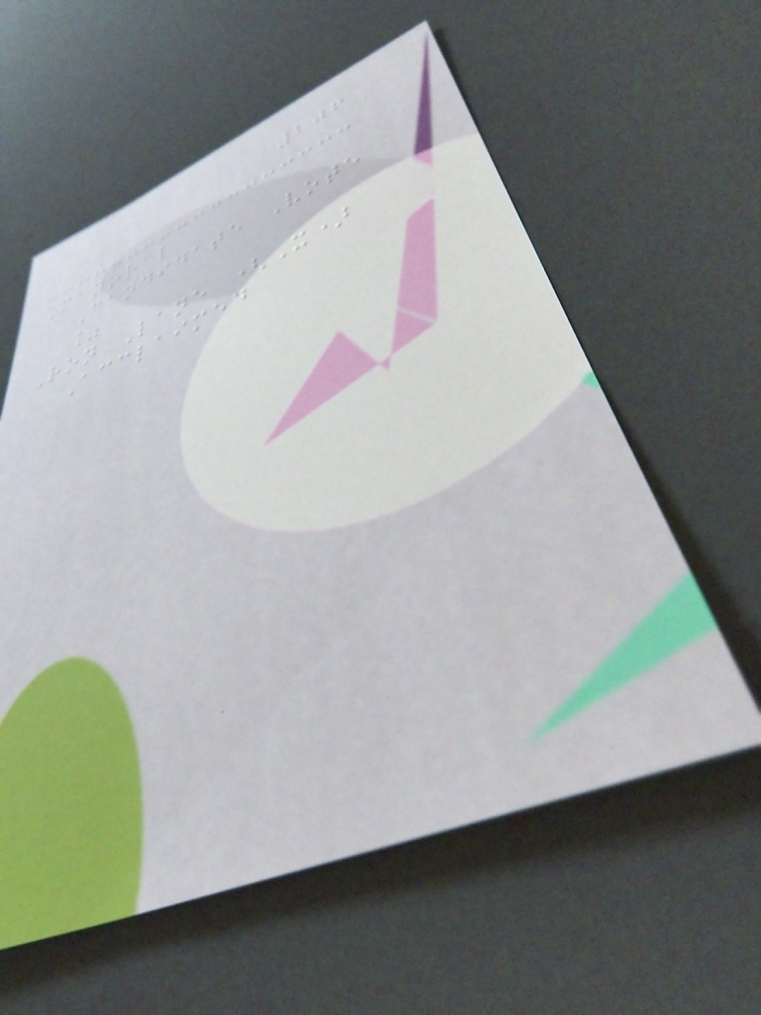206
Mayoral
Candidate Vote
%
Ron Lane (X)
Acclaimed
